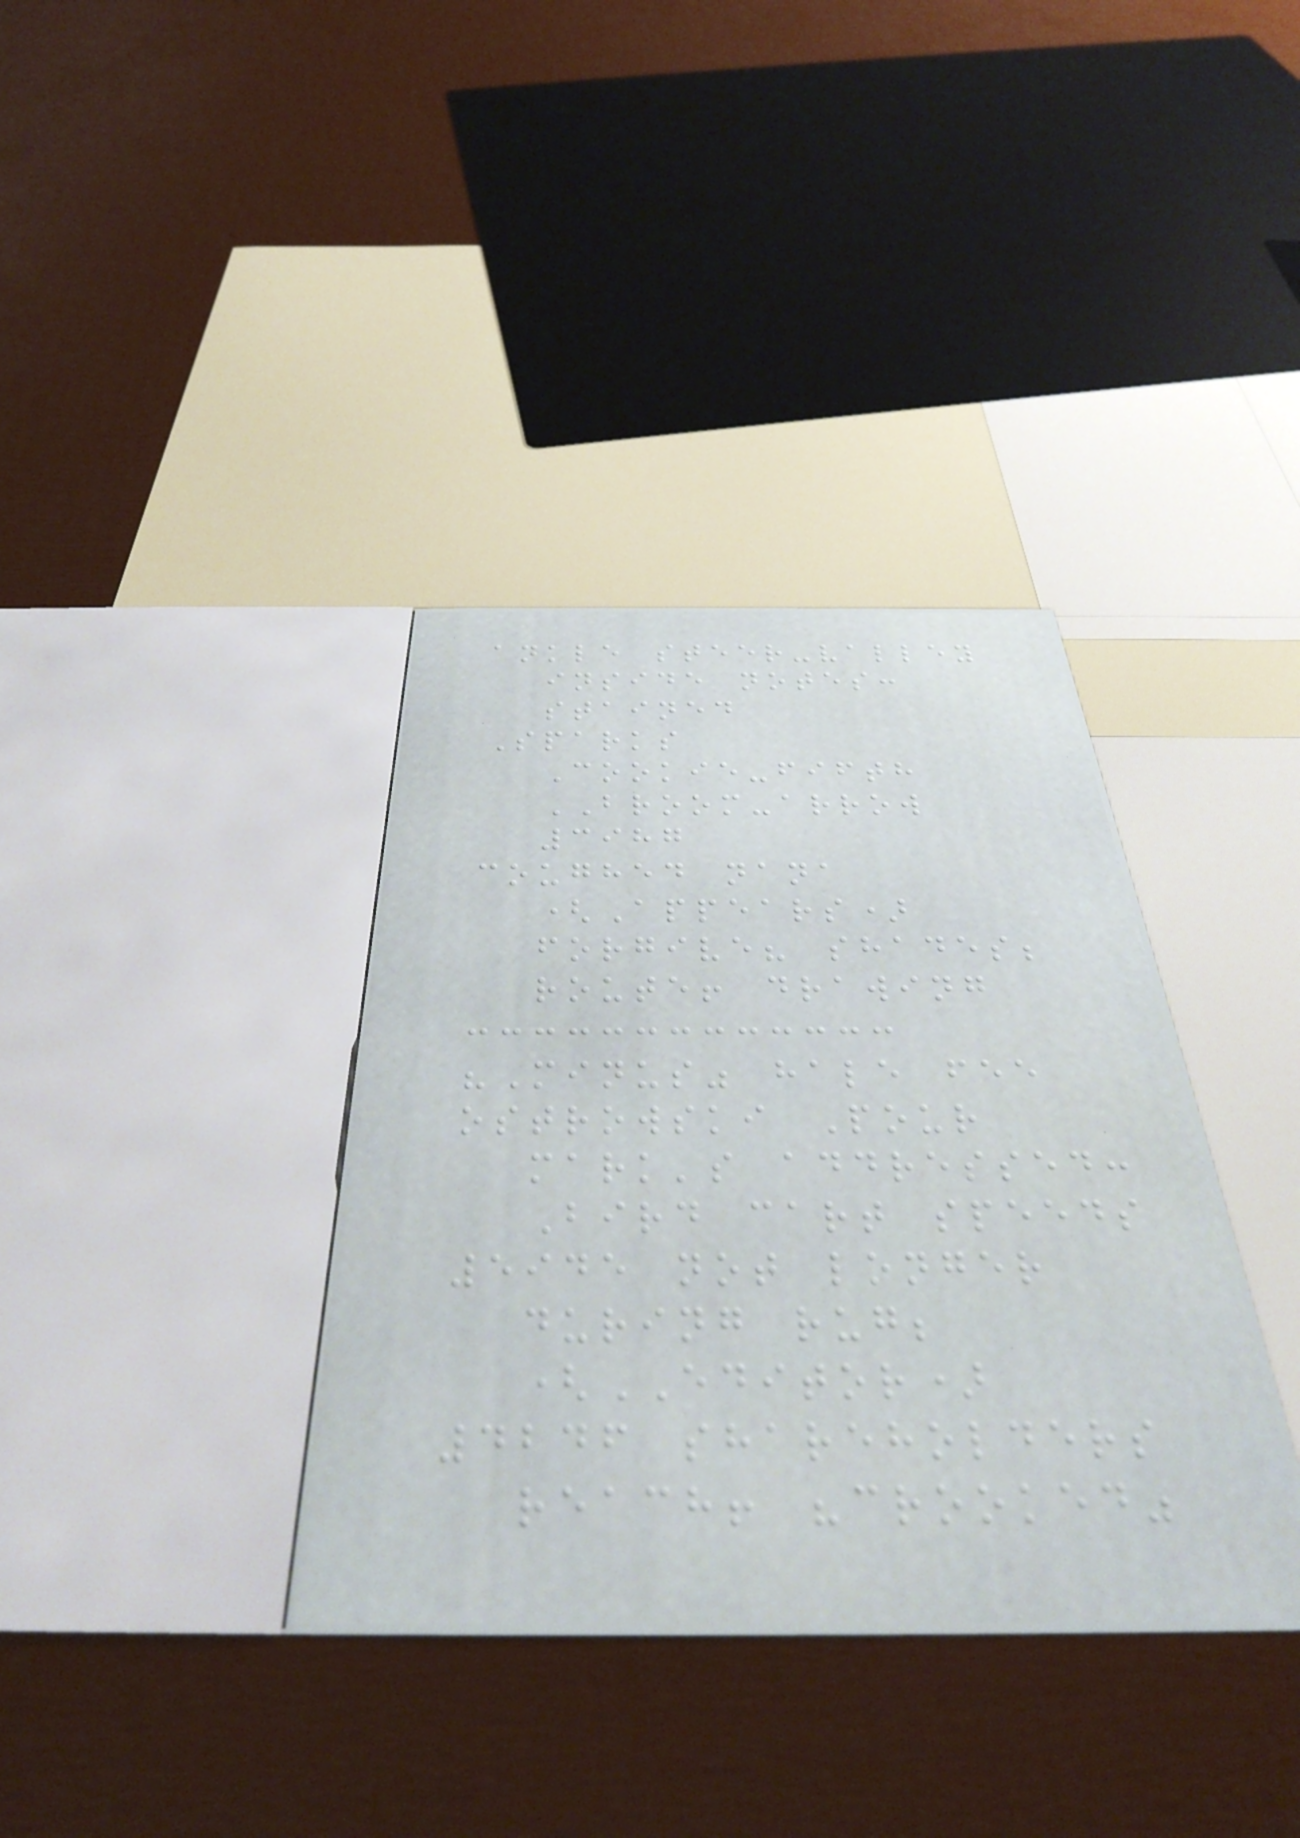ankle steer-valley
inside notes:
stained
Sparks
Cookie-fifth
BROOM-arrow
3987
coughed nana
(Appears)
forgive? shades;
route! drawing
"Minus" hale fee
ostrowski Pour
mark's addressed:
Bird cart speeds
5945 not longer
during rug;
(EDITOR)
4246 shareholders
reach! "crooked"
